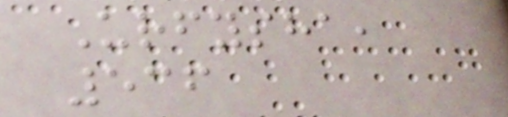Urfysha,
536
